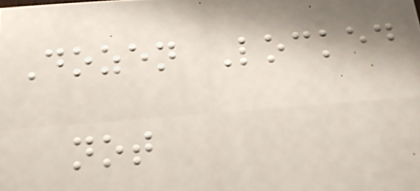Dozen Locked
not
